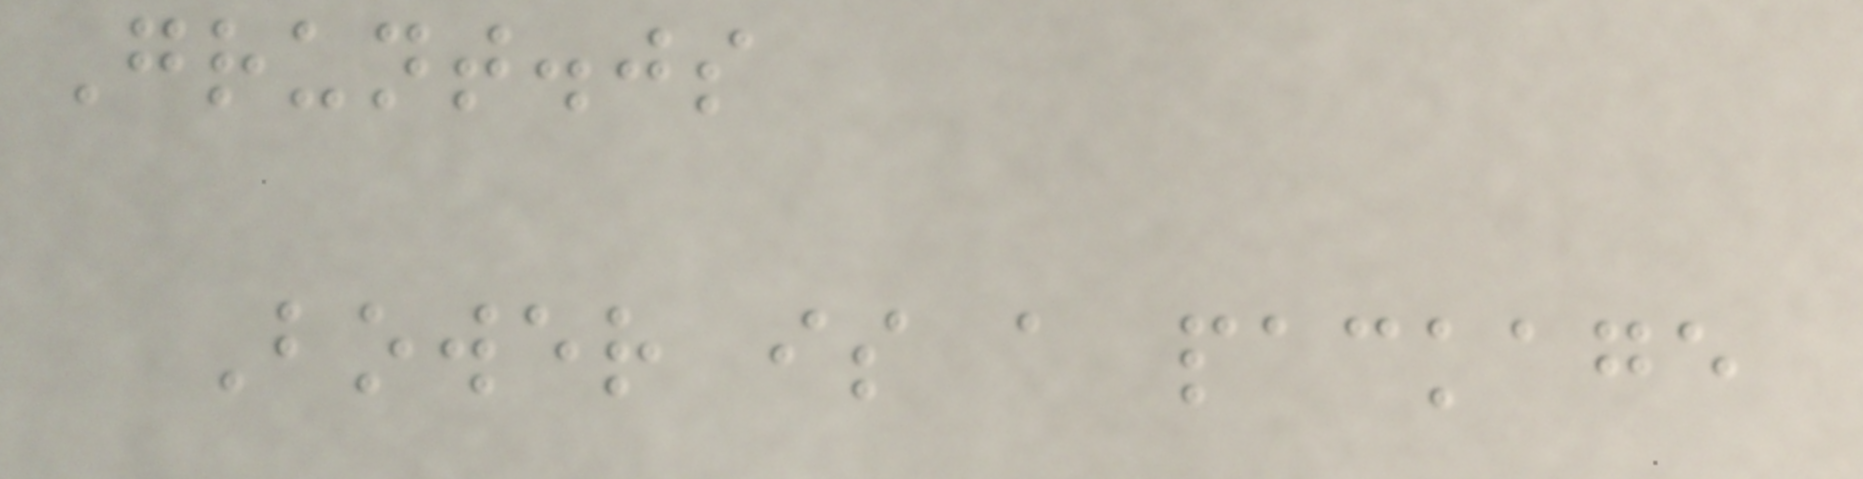Grunt.js
Bower is a package
